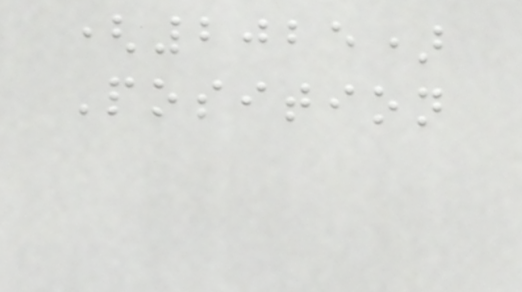(2025)
Position
